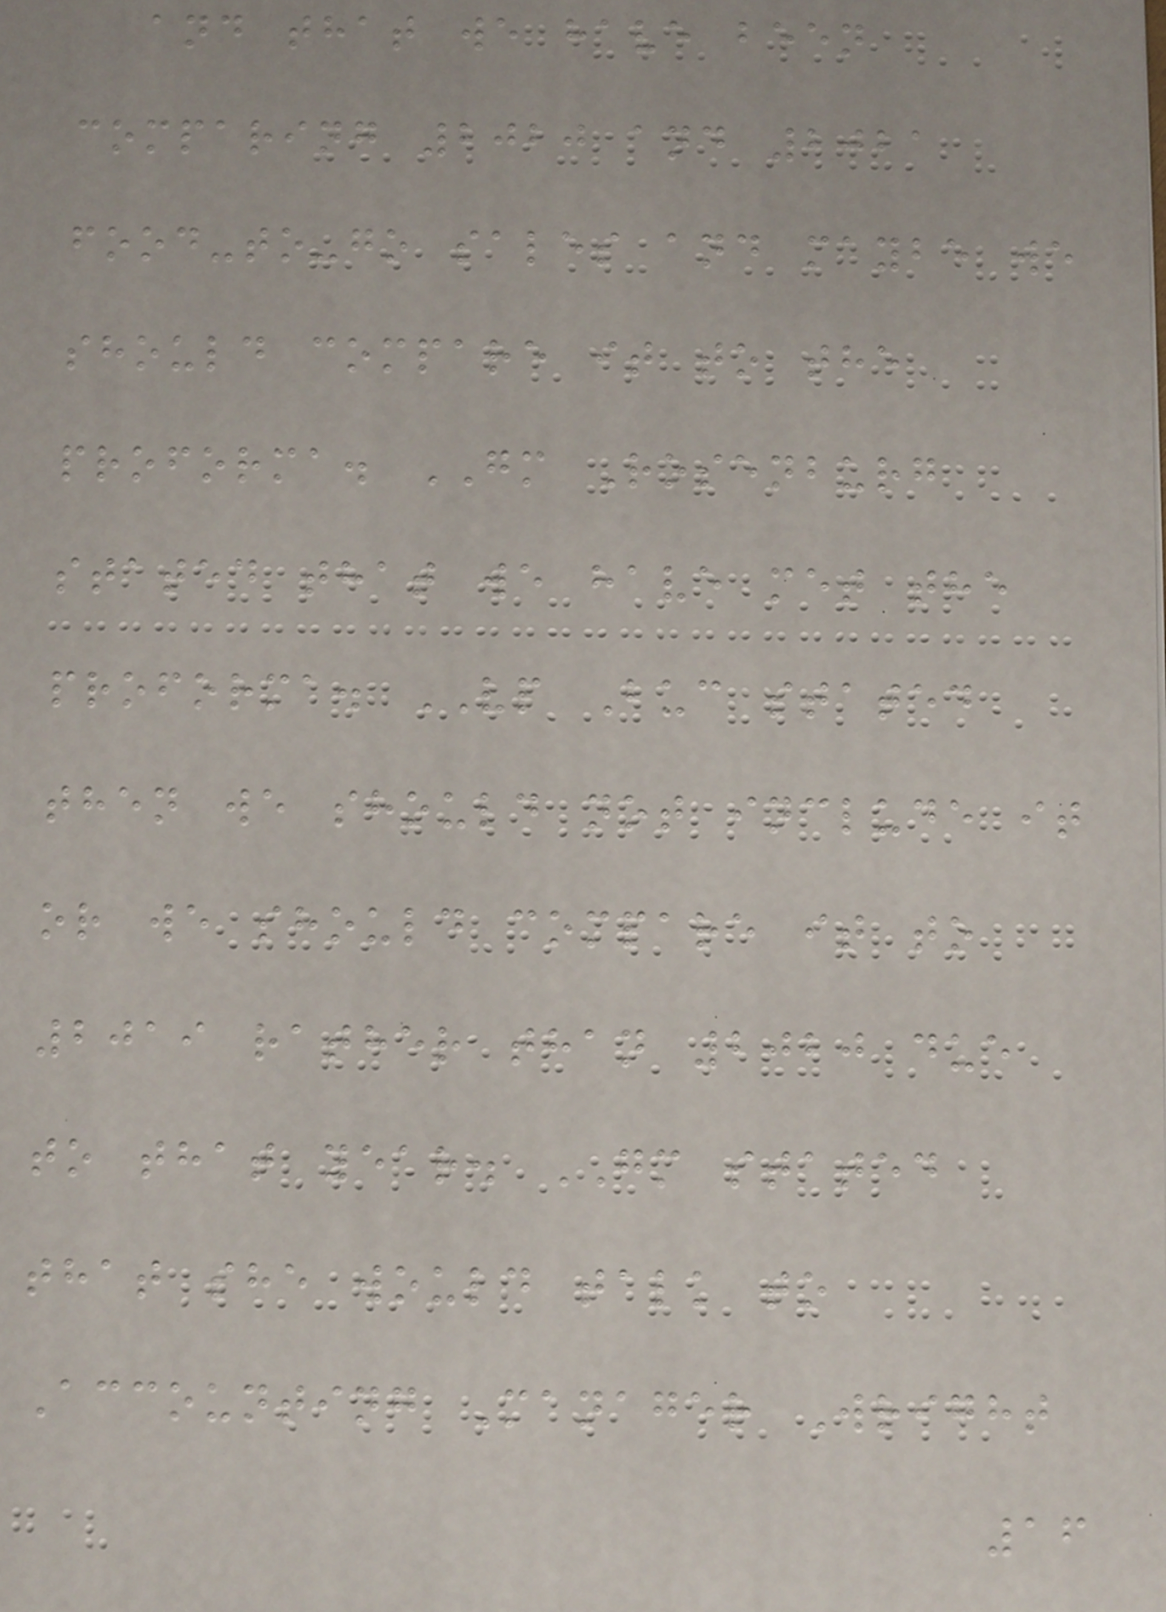and that we have been
comparing 2020 and 2021
food-to-go sales and maybe we
should compare it to the
proforma. GM Rosenburg
stated that we have met the
proforma. VP Buc stated
then we should not include it
or we should compare it to
2019 rather than 2020 due
to that year. GM stated
that she would talk to
Accounting Manager Wright
16
